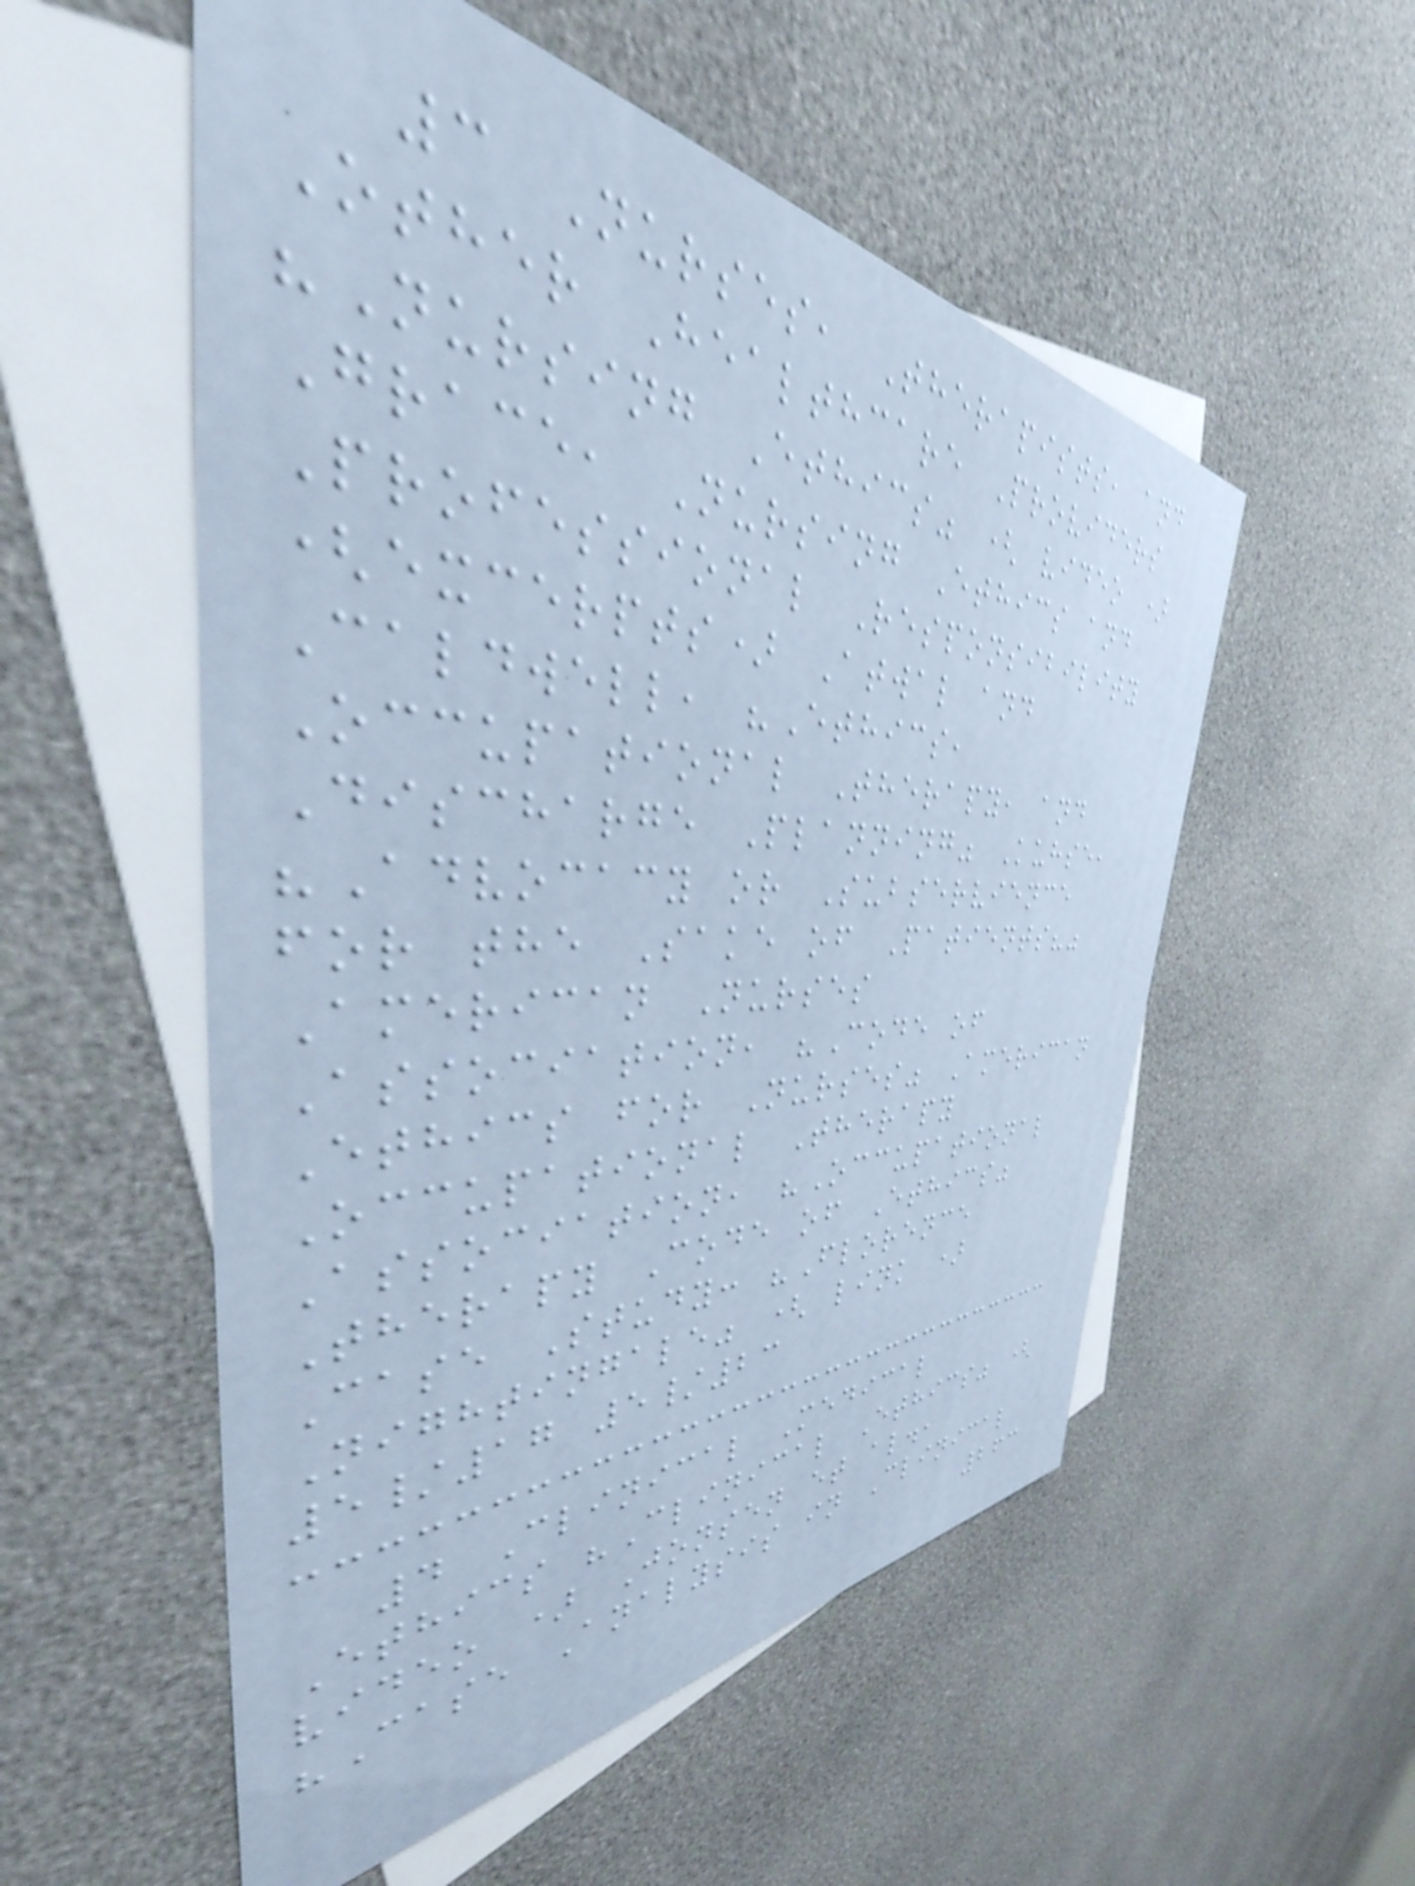3 Nurses, Therapists, and
Other Healthcare Providers
"Nursing Ethics" ( video )
Grace, Nursing Ethics and
Professional Responsibility
(excerpts) Atwal and
Caldwell, "Ethics,
Occupational Therapy, and
Discharge Planning" Kuhse,
"Advocacy or Subservience
for the Sake of Patients?"
American Nurses
Association, "Code of
Ethics for Nurses" American
Occupational Therapy
Association, "Occupational
Therapy Code of Ethics"
Case Study: "Florence
Nightingale" ( link )
5/17 5/23
4 Clinical Medical
Ethics "Clinical Ethics" (
video ) Jonsen et al.,
"Case Analysis in Clinical
263
